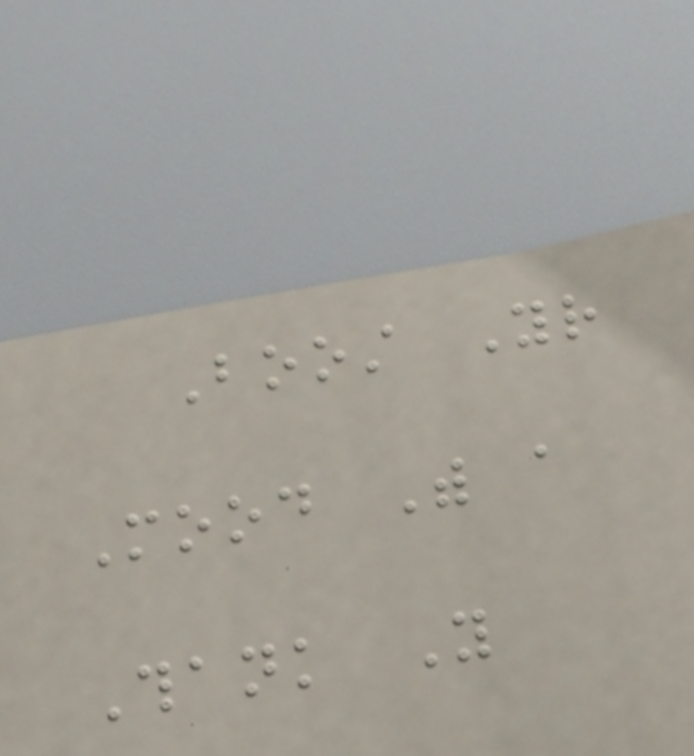Boost Your
Mood With a
Thank You
